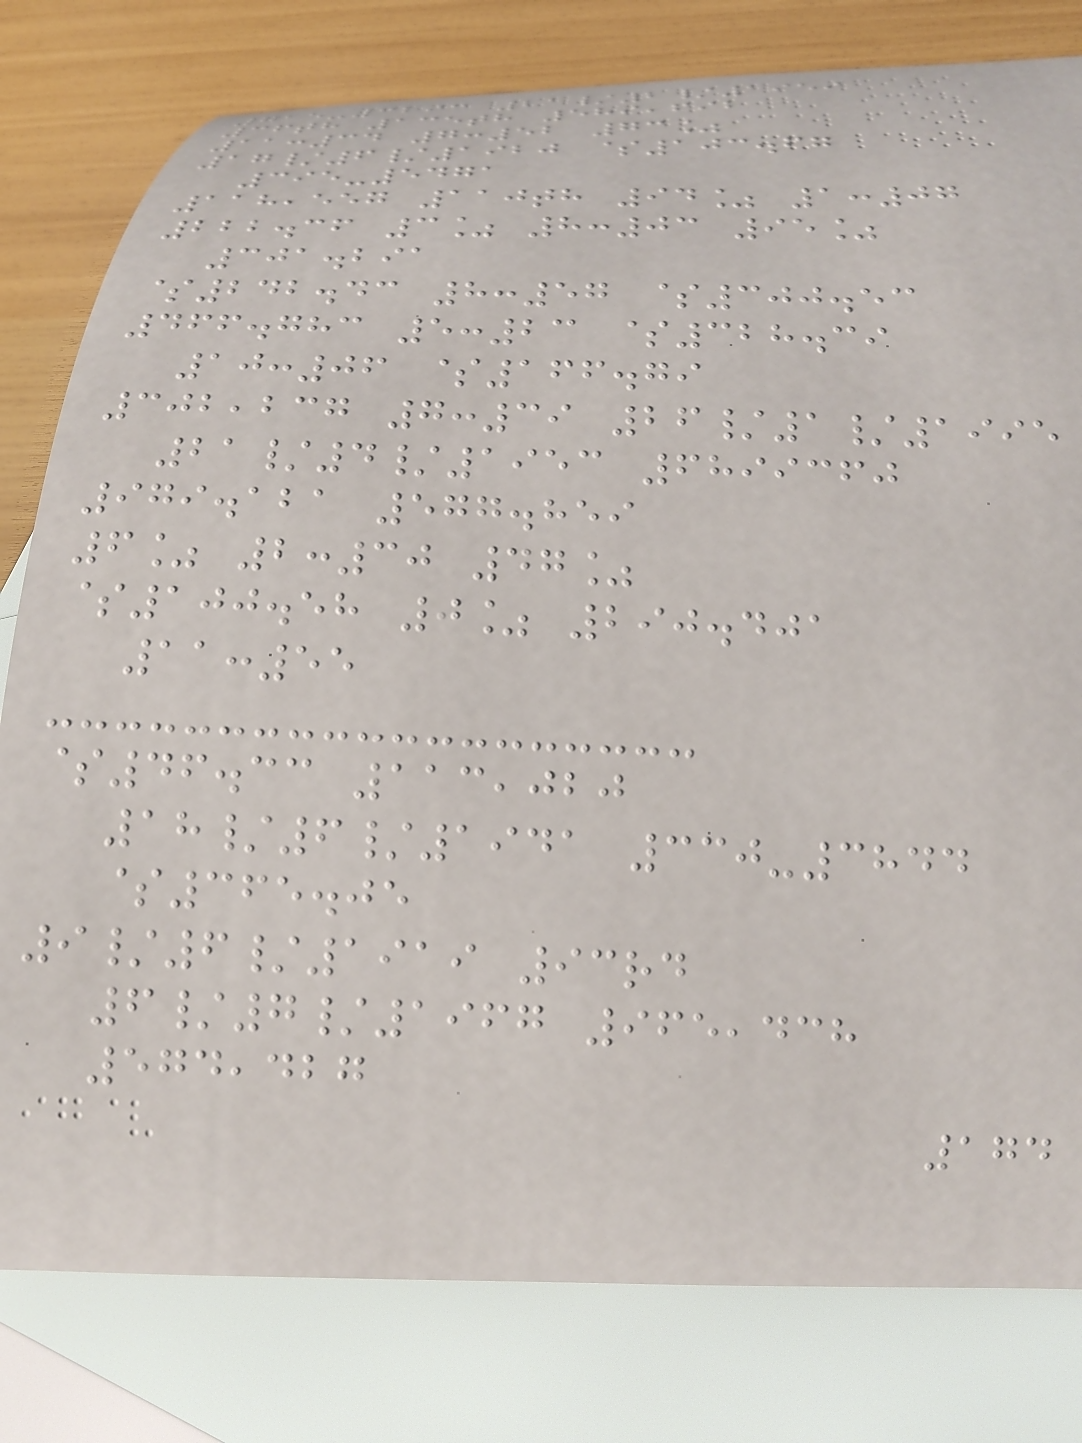715-3293 21/2/1959
36th 135th 589,692
11:34 7:52 73%
17/6/1920 $103.67
395-5471
118,557 110th 94% 1:07
222.36 3% 8:03 95%
301.291
$242.43 8:57 $300.53
466.783 5:23 $328.39
10:06 $166.79
302,237 7:39 26/1/1995
21/4/1953 6899360
979.121 577.859
6% 2:30 47%
$100.58 0% 290.401
11:55
$46.33 113,020
18/6/1941 330-3844
$365.05
9/6/1919 93rd
6/7/1967 965,438
574,427
174
